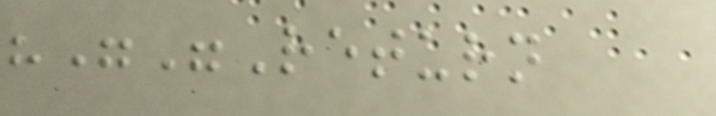"""Return
